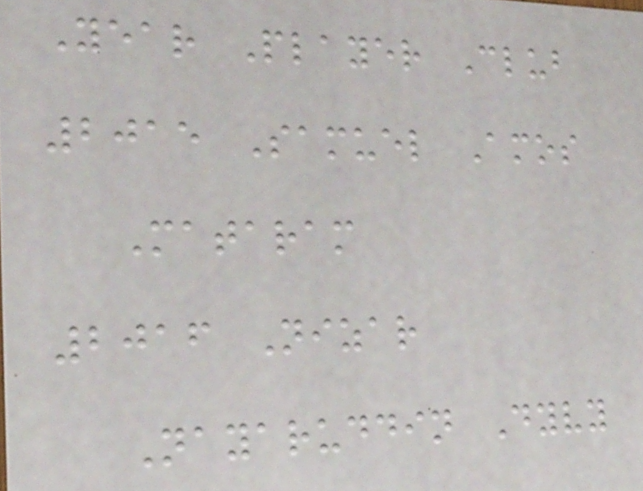Year Player Club
2015 Samuel Amos
Mataram
2016 Nizar
Nayaruddin Dyvy
